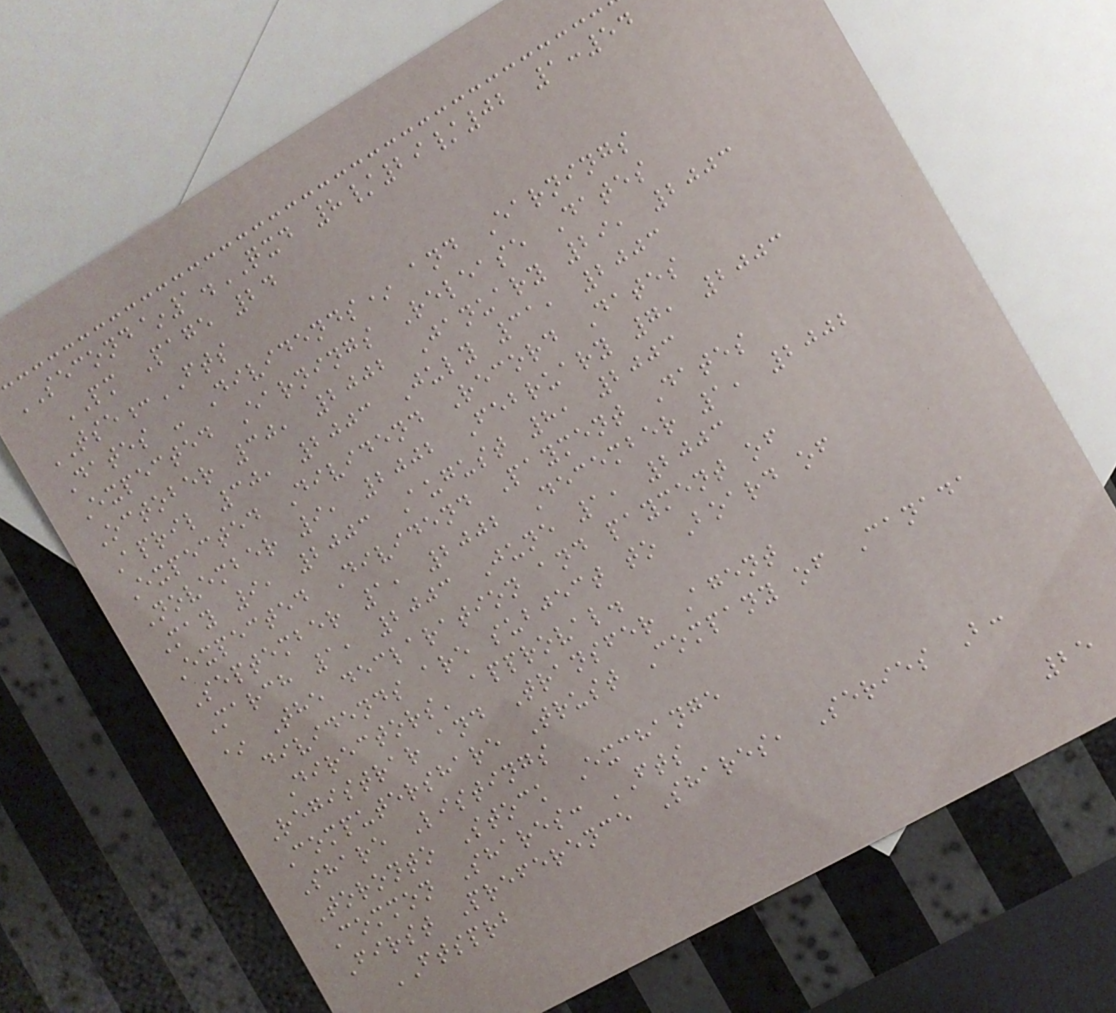SECOND~1.QXD 8/29/02 1:54
PM Page 24
TSE:FTS
Dates - Dividends* and Earnings
Expected Earnings Release Dates
October 30, 2002 January 29, 2003
April 30, 2003 July 31, 2003
Expected Dividend Record Dates
November 9, 2002 February 7, 2003
May 9, 2003 August 8, 2003
Expected Dividend Payment Dates
September 1, 2002 December 1, 2002
March 1, 2003 June 1, 2003
* The declaration and payment of
dividends are subject to Board of
Directors' approval.
Registrar and Transfer Agent
Computershare Trust Company of Canada
Share Listings
Toronto Stock Exchange
Common Shares: FTS
First Preference Shares, Series B:
FTSPRB
25
